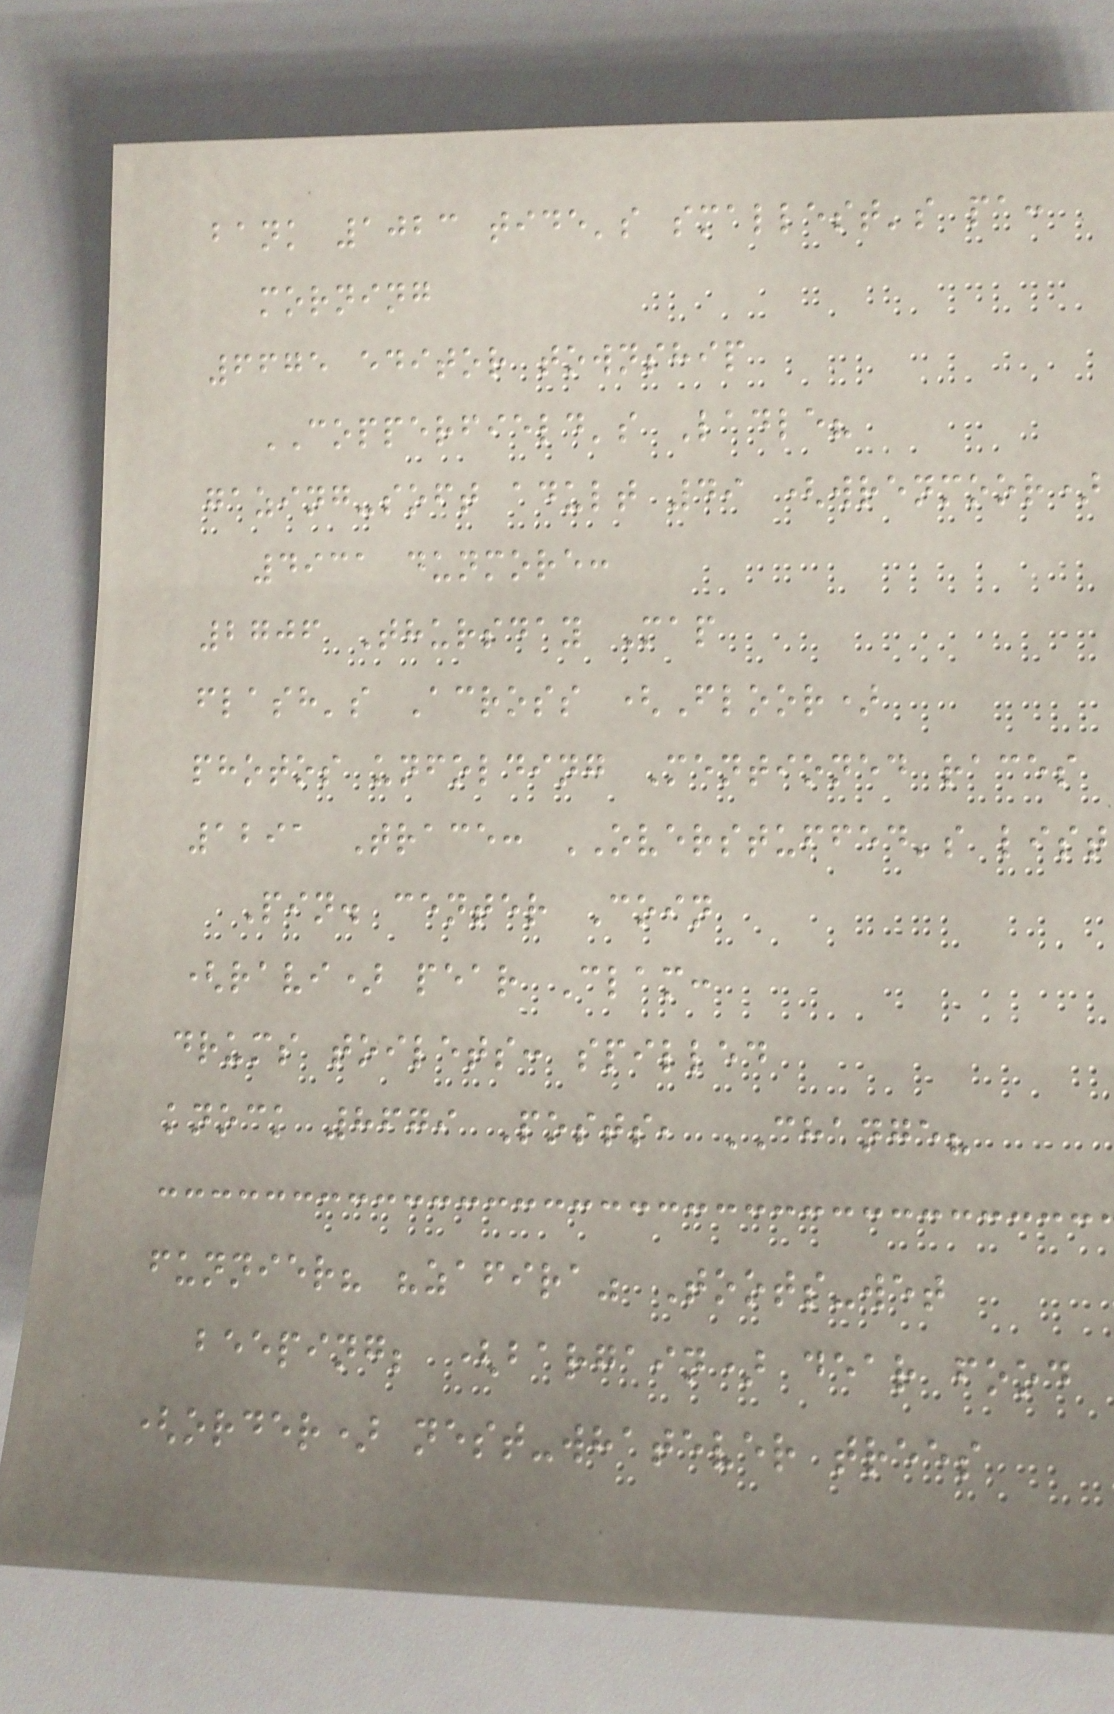bank 1023 tide's smallest's pa:
morning
6675 editor township
COPPERFIELD's Ladle?
gazing-soft adult 49 (wrenmoor)
4931 dunmore:
2706 Thursday Map
flash's Across (Floor)
photos unfolding Mentioned races
1291 Trace: OVERSTUFFED's list
Pin. center Coin
(ravi) pear Clam:
drums toilets: spilled
knock 8679 Posts, CHANGE?
funnier? "zafira" Toots-wet
beeping; (bargain) dear food
(order) nest-whatever trees
